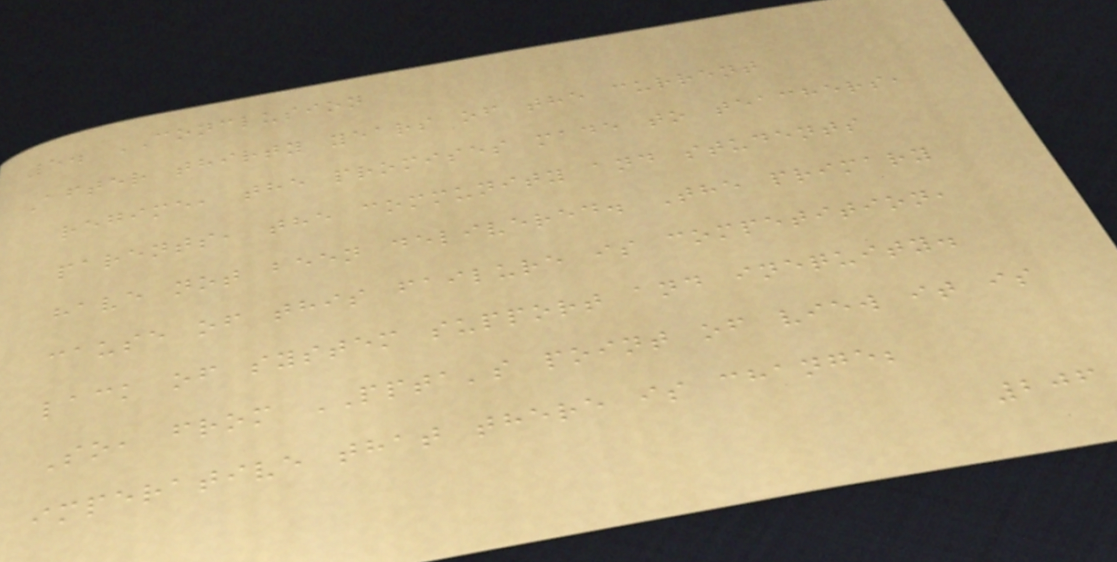5. CONCLUSION
After thirty years of the current
regime, the promises made to teachers,
parents, the community and students
have not been delivered. The primary
cause of this failure is competition,
lack of system support and inequity.
So, from PPTA's point of view it is
imperative that there is change;
206
